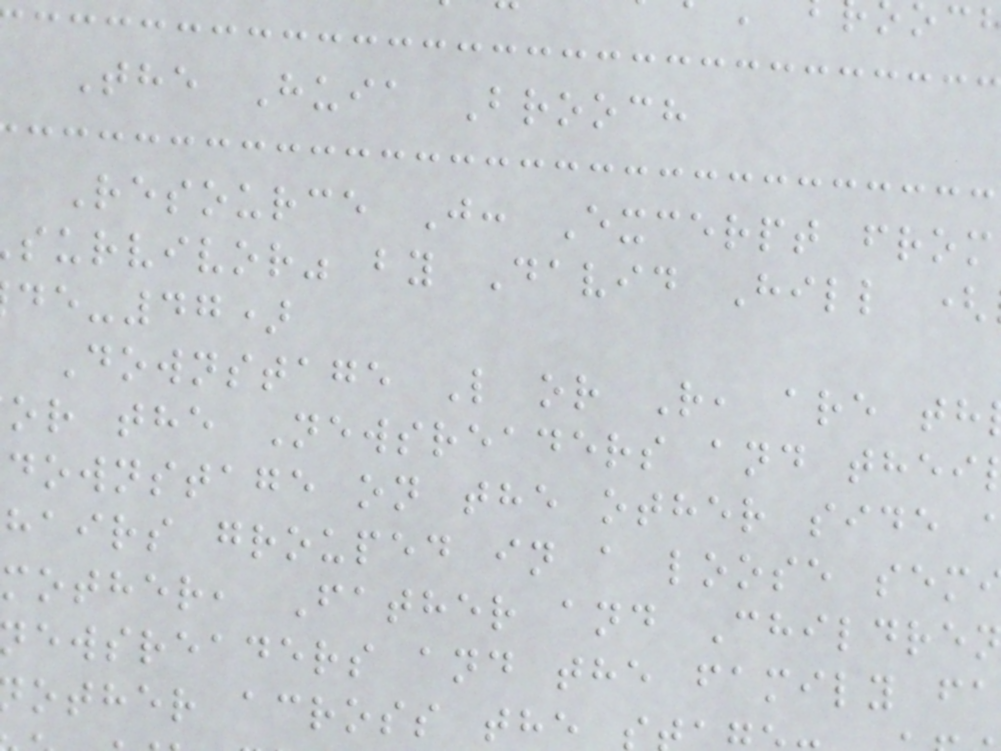The Huia Brooch
Resource J: Excerpt from
survivor" by David Hill (
-47)
Downstage L or R, are th
or the Newsreaders and thei
downstage on the other side
hairs grouped in a loose sem
mother, Father and Children
ewsreaders and the family fa
other across the
